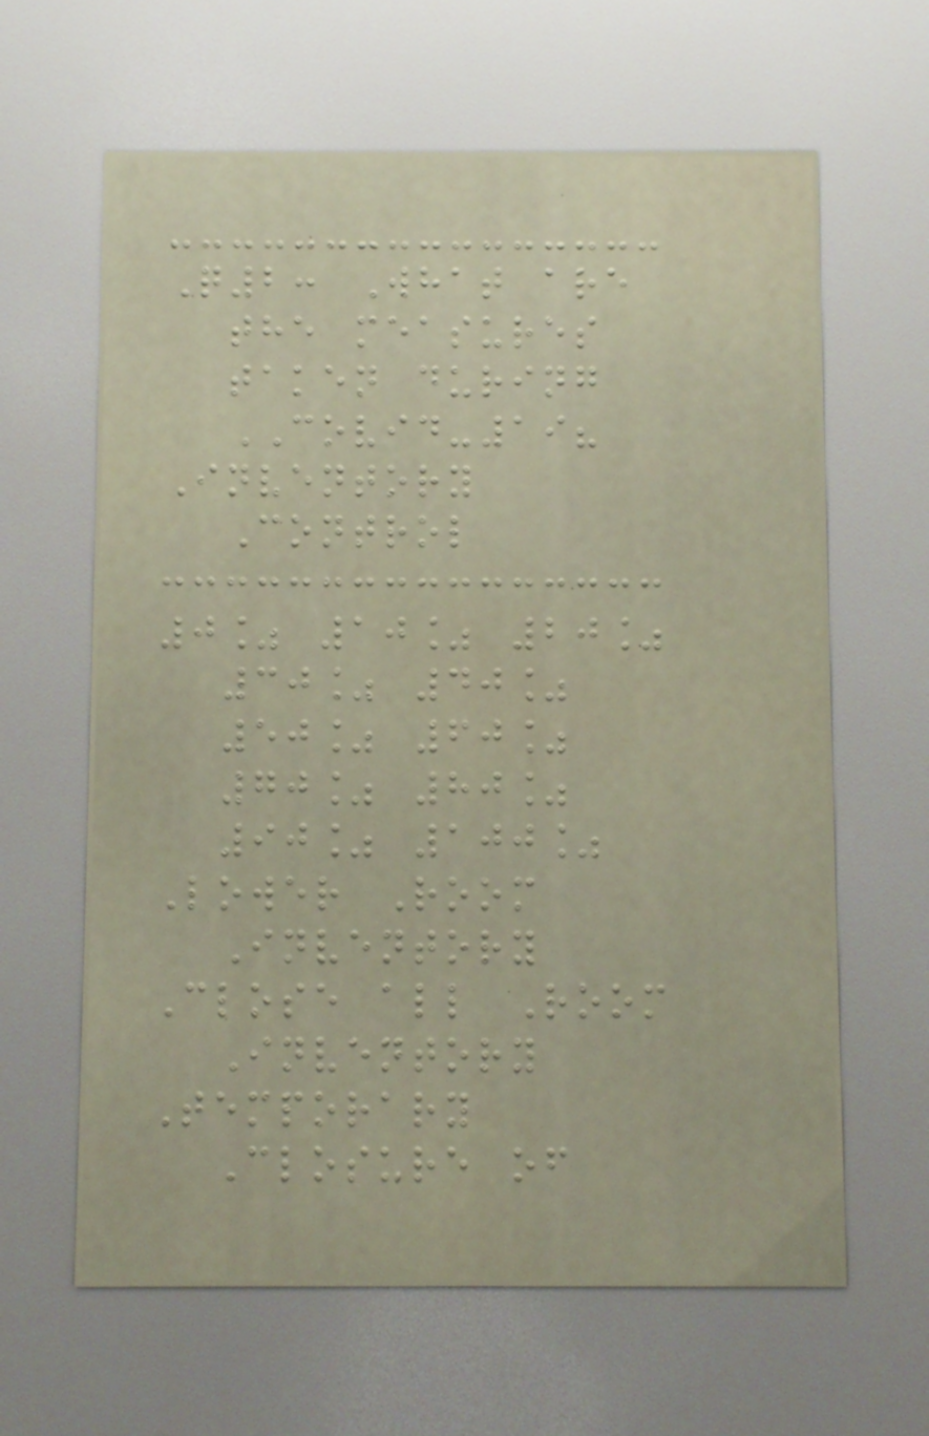Q2: What are
the measures
taken during
COVID-19?
Inventory
Control
0% 10% 20%
30% 40%
50% 60%
70% 80%
90% 100%
Lower Room
Inventory
Close all Room
Inventory
Temporary
Closure of
